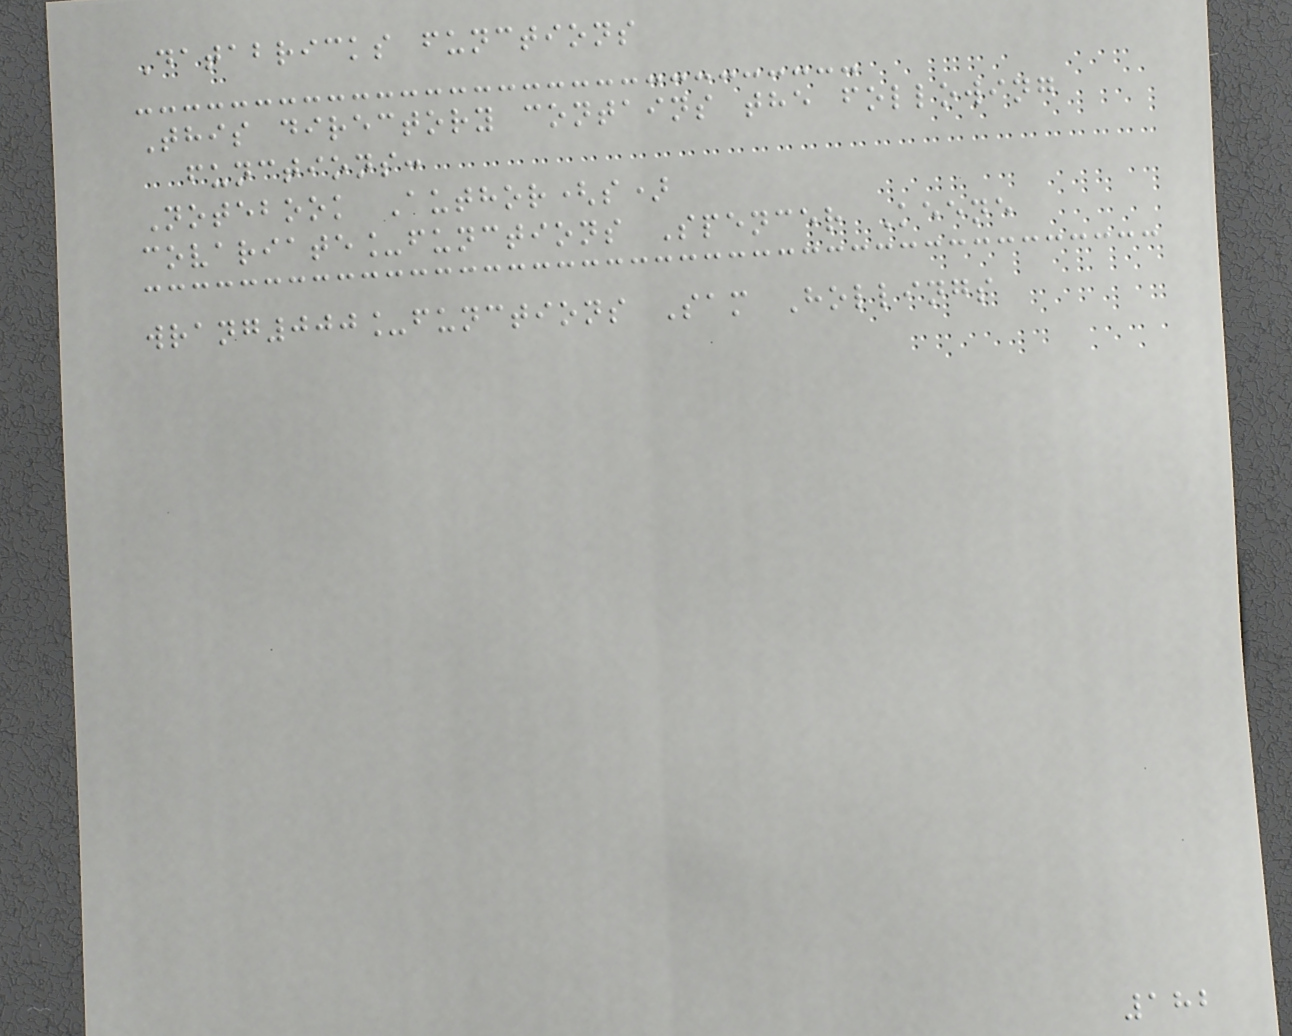Databricks functions
This directory contains the following
functions:
Notebook Author(s)
covariate_functions Spencer Keene
wrang000_functions Sam Hollings
182
